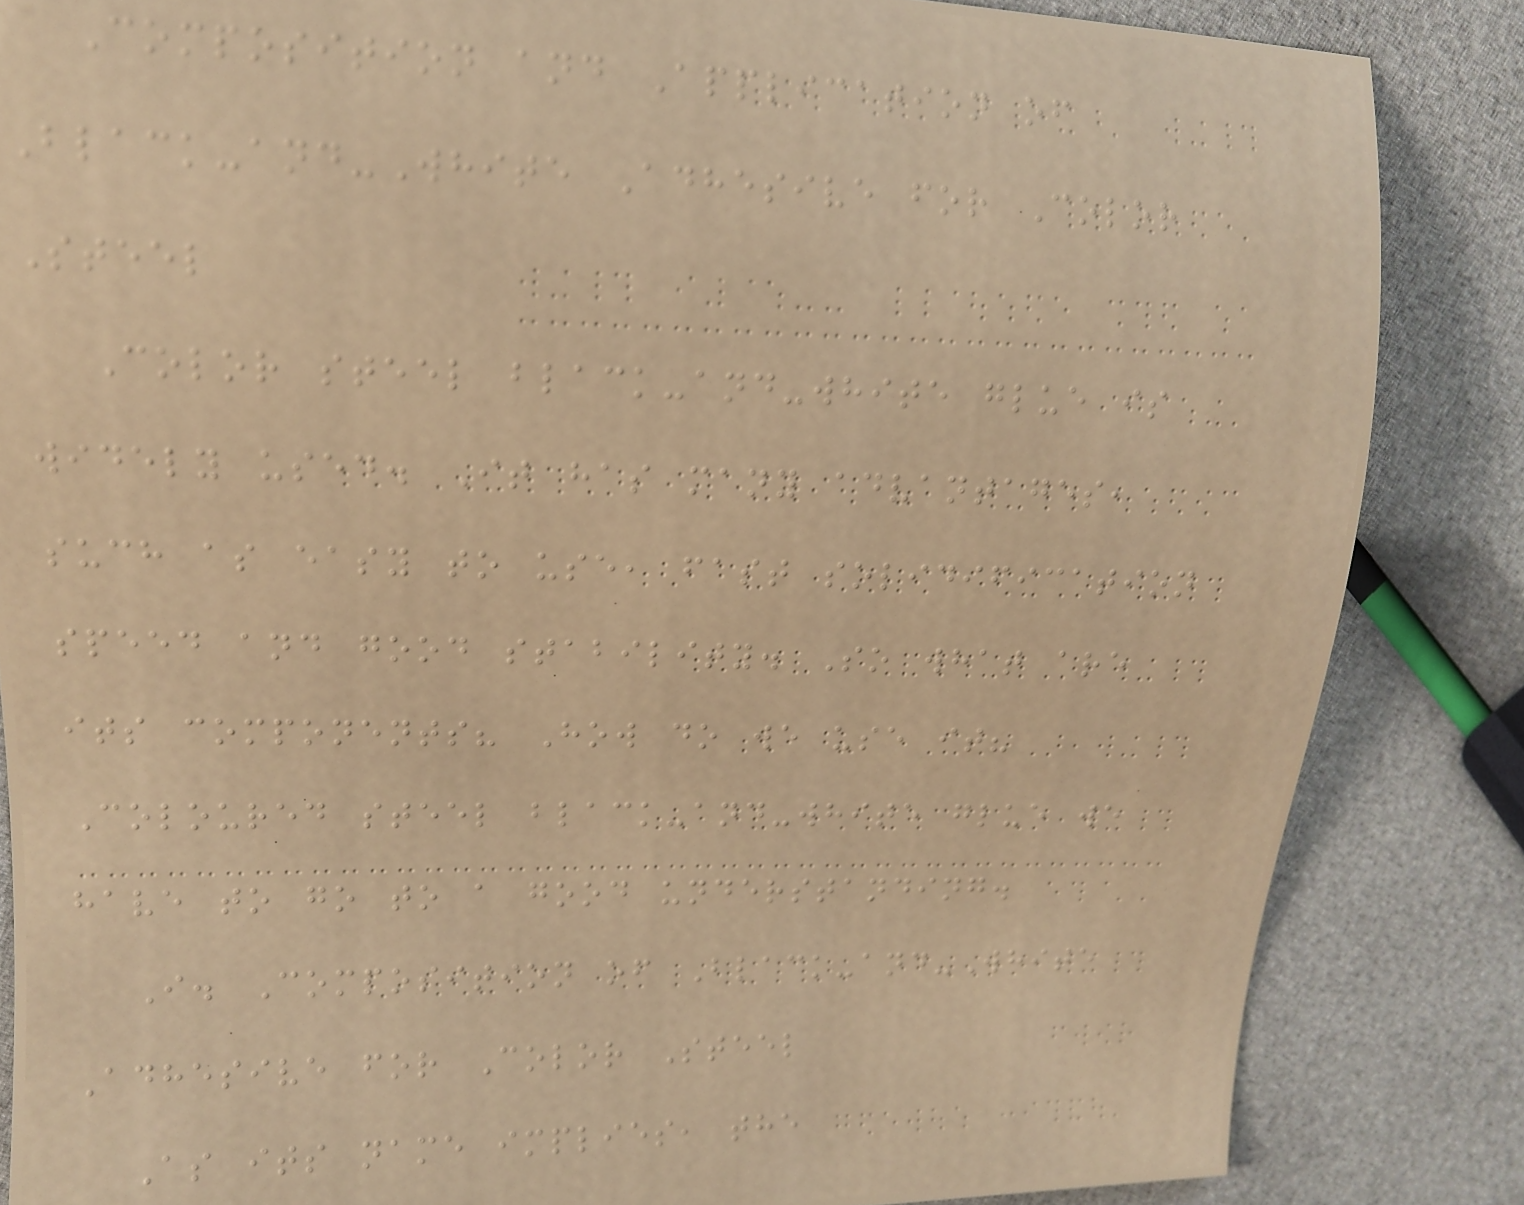Composition and Application of
Black-and-White Adhesive for Color
Steel
Color steel black-and-white glue is
widely used. It has many advantages,
such as easy to use, fast solidification
speed and good stability. So what are
its components? How do we use it?
Coloured steel black-and-white glue we
have to go to a good understanding.
I. Composition of Black-and-White
Adhesive for Color Steel
As its name implies, the
